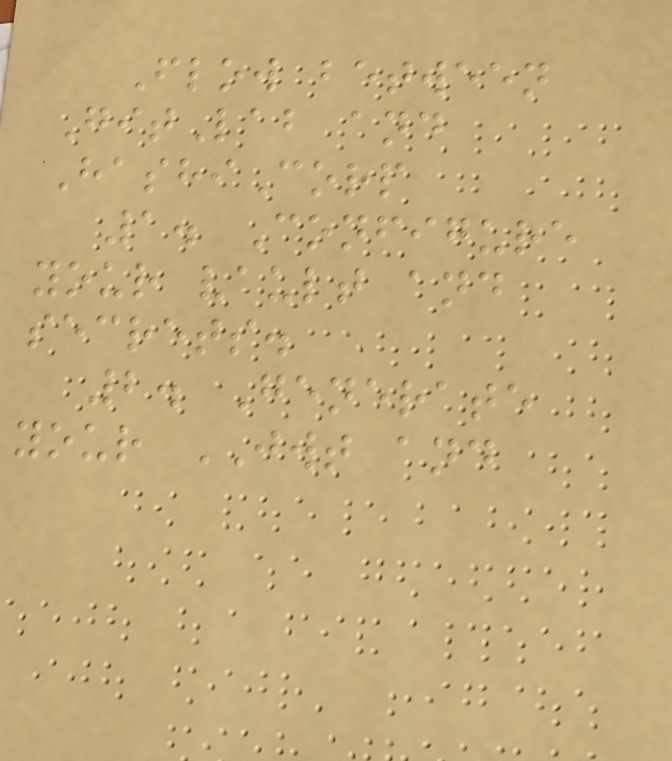Flow between
GitLab and
HashiCorp
1. Configure
your vault and
secrets.
2. Generate
your JWT and
